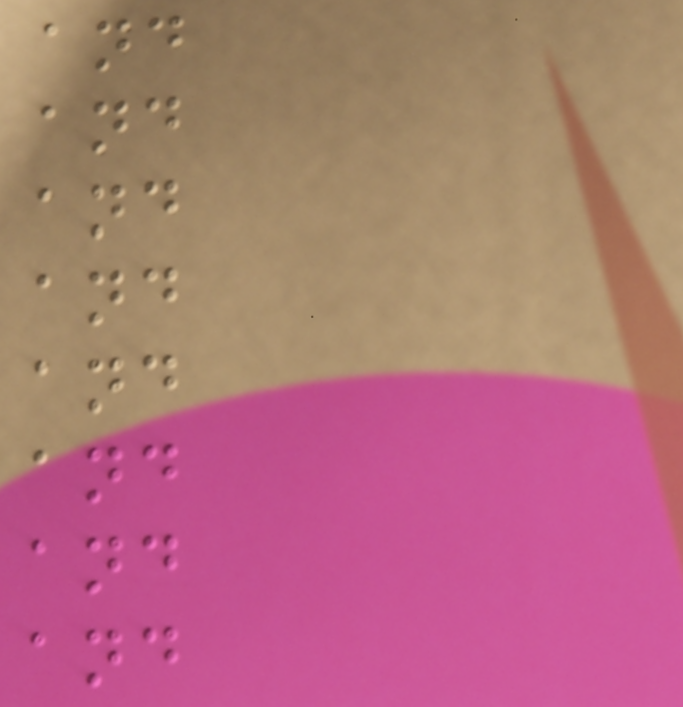and
and
and
and
and
and
and
and
